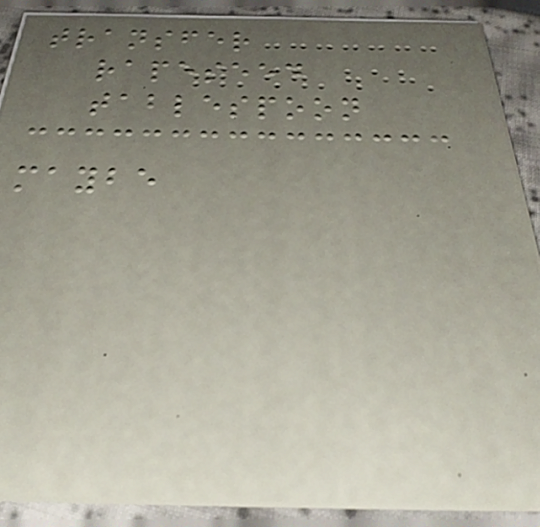transfer
rapeseed
tablespoon
maybe
